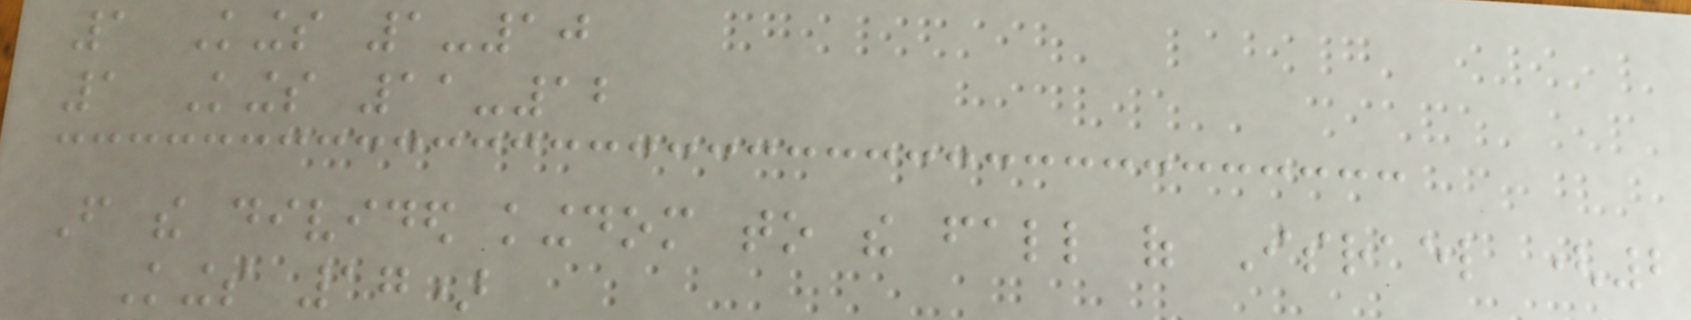1 Kings 1-10
1 Kings 11-12
From the divided kingdom to the fall of Israel (2
Kings 17)
